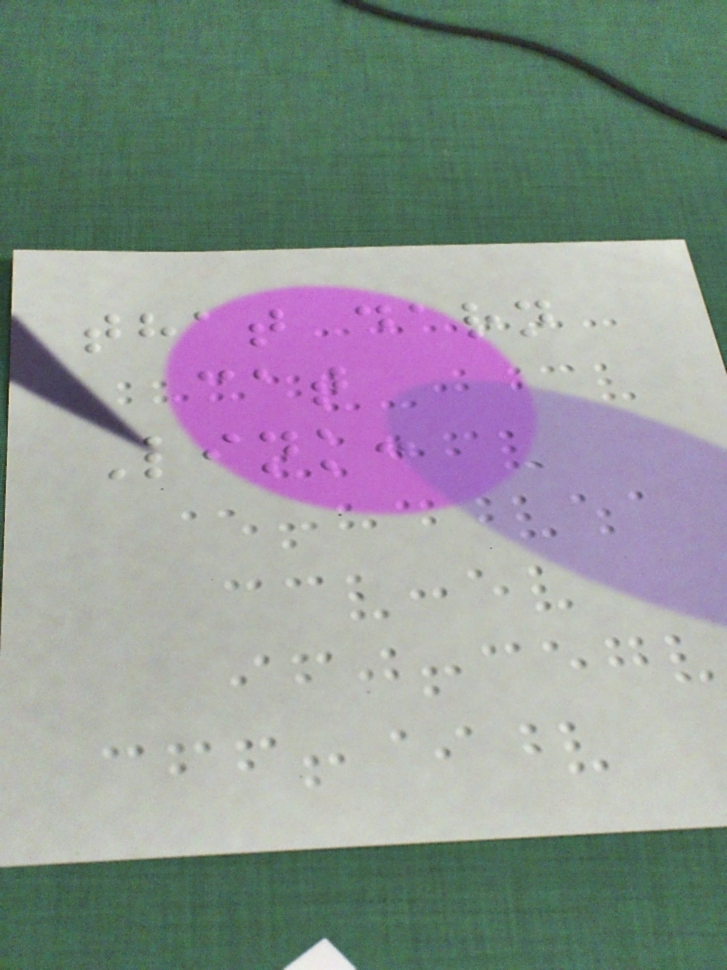that darn
cat
Link:
